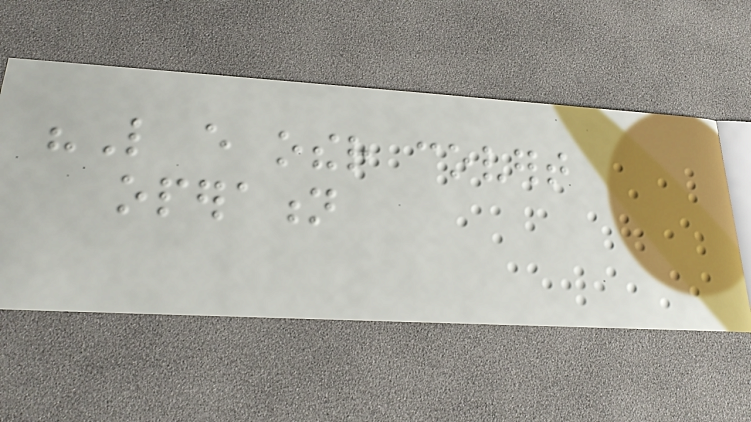"Like every other covert
operation
